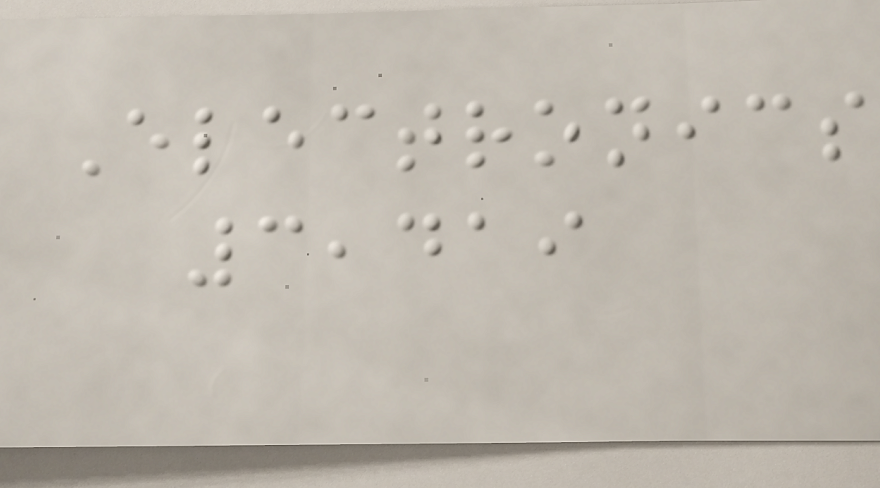Electronics
3,419
